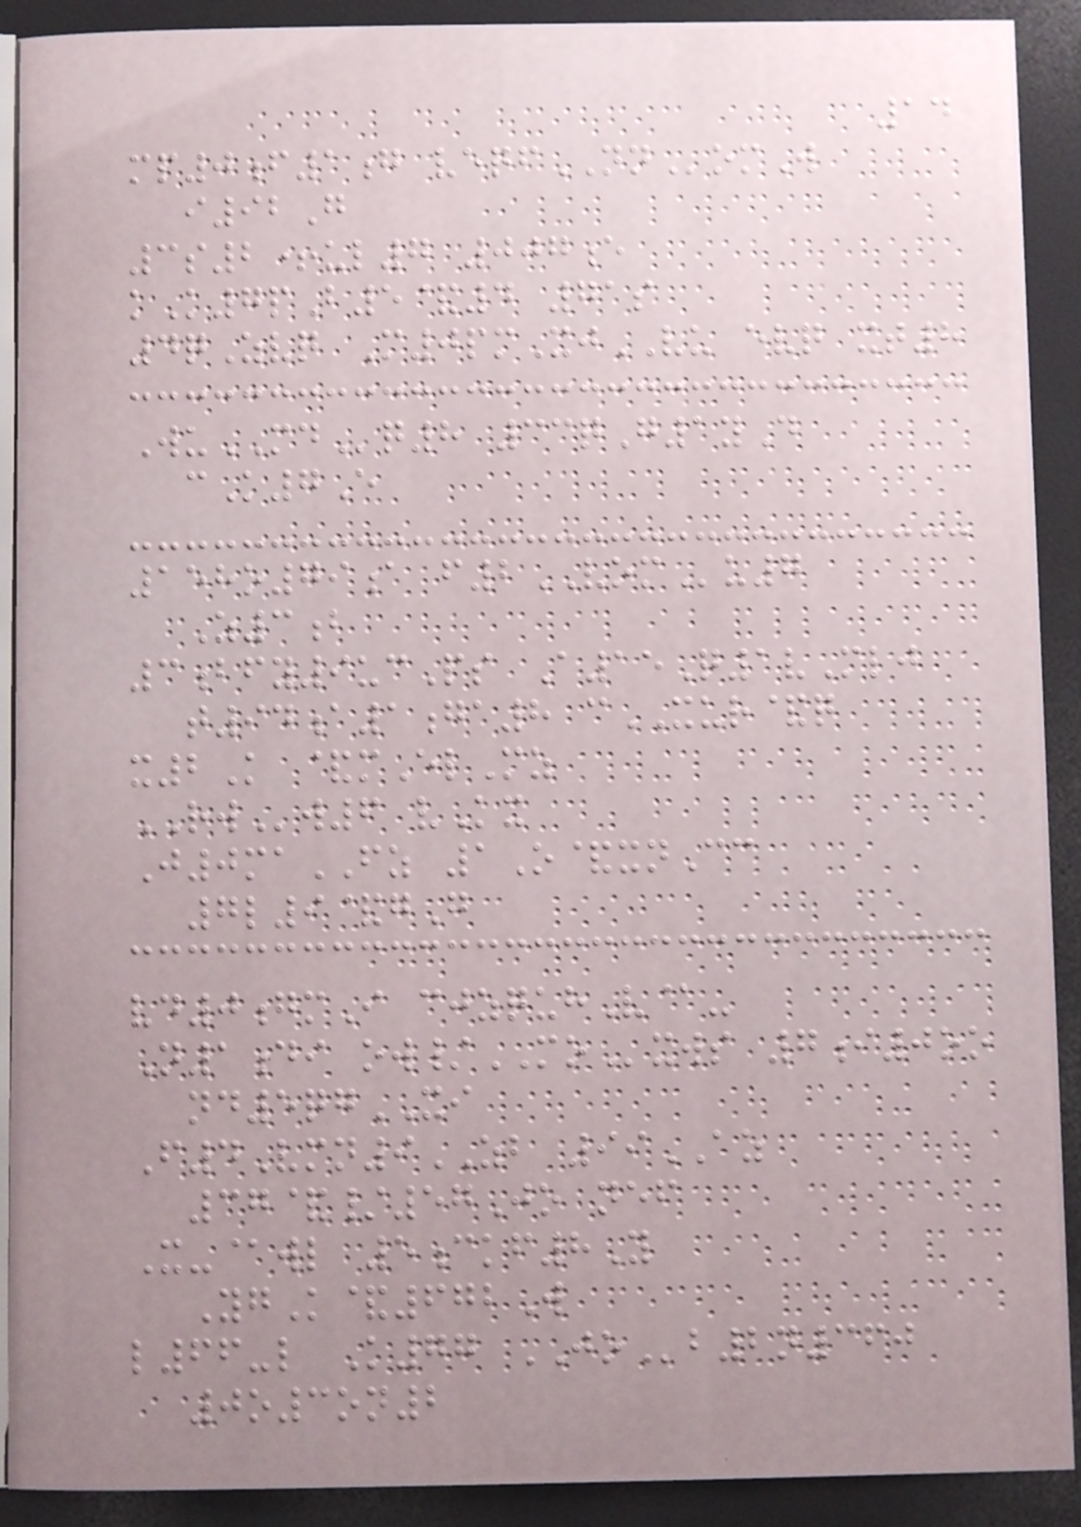14
mp0f1g veqfNNomW
i92G
3s2+ul7 007e
kK7pB5&4 71s
4qZvq M0pmXjVU evq xt8
WuMDq8 33qG1yD
cK7E
158o79a f2VOMu7
Z3b
3bfy9ucPs A15Q1vMlj
t94a1ga8 cXUR&q
x2K &mElMz
RWw6 vKx
J0maFZ 1O&xnCc
7l9&gG
vd0gmI cjzquhV@-
N1di ow/MOxws 7i0oo
nd5qgXI
F4Vmn9ZB 99AZ
37&/57Jo nef
X-@wl 5ckf8Y
YgK&672W
l66-l K77 JOb2n360
0o3on2
